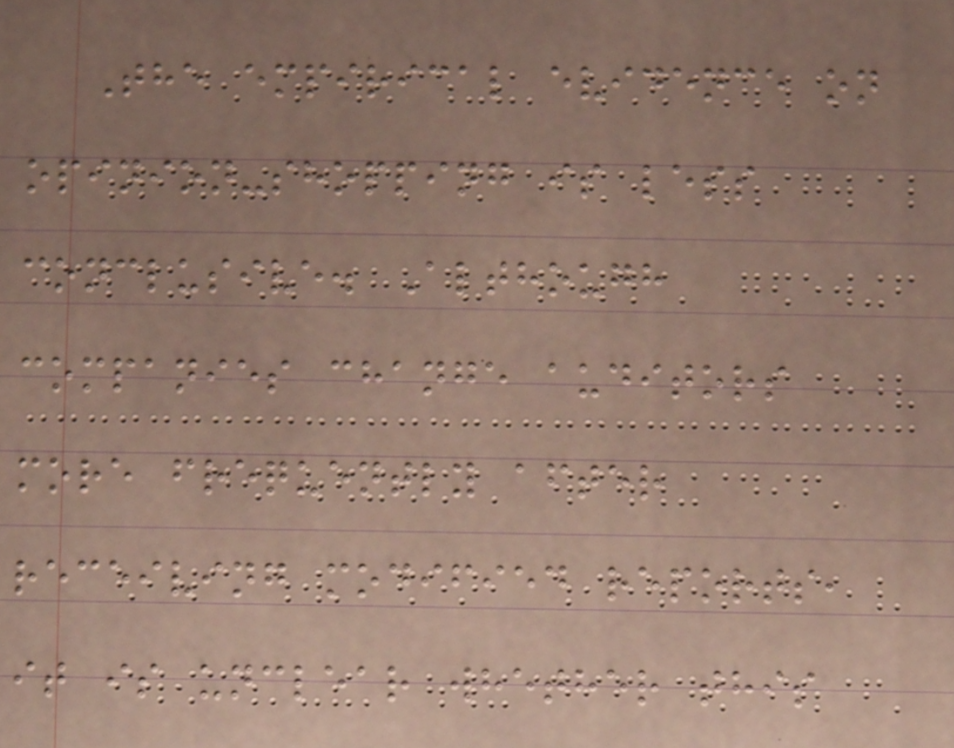The empirical evidence on
opinion-shopping is less
conclusive. Although
companies change auditors
more frequently after
receiving modified reports,
it is unclear whether this
